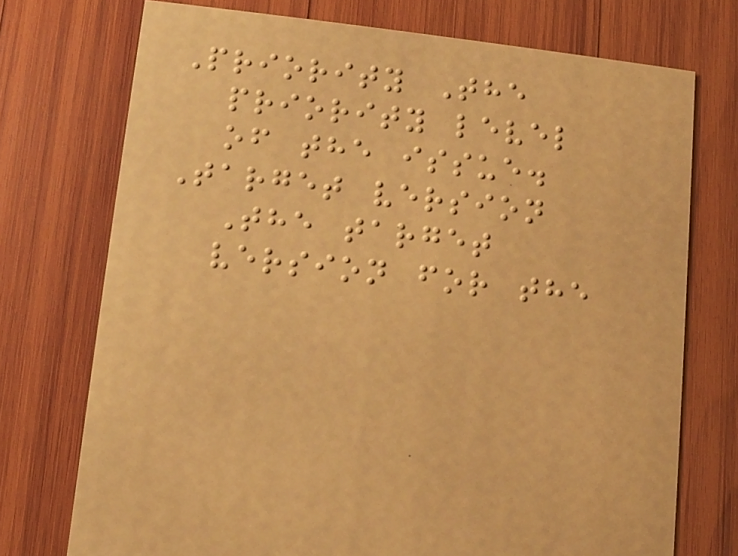Priority The
priority level
of the issue.
Target version
The target
version for the
